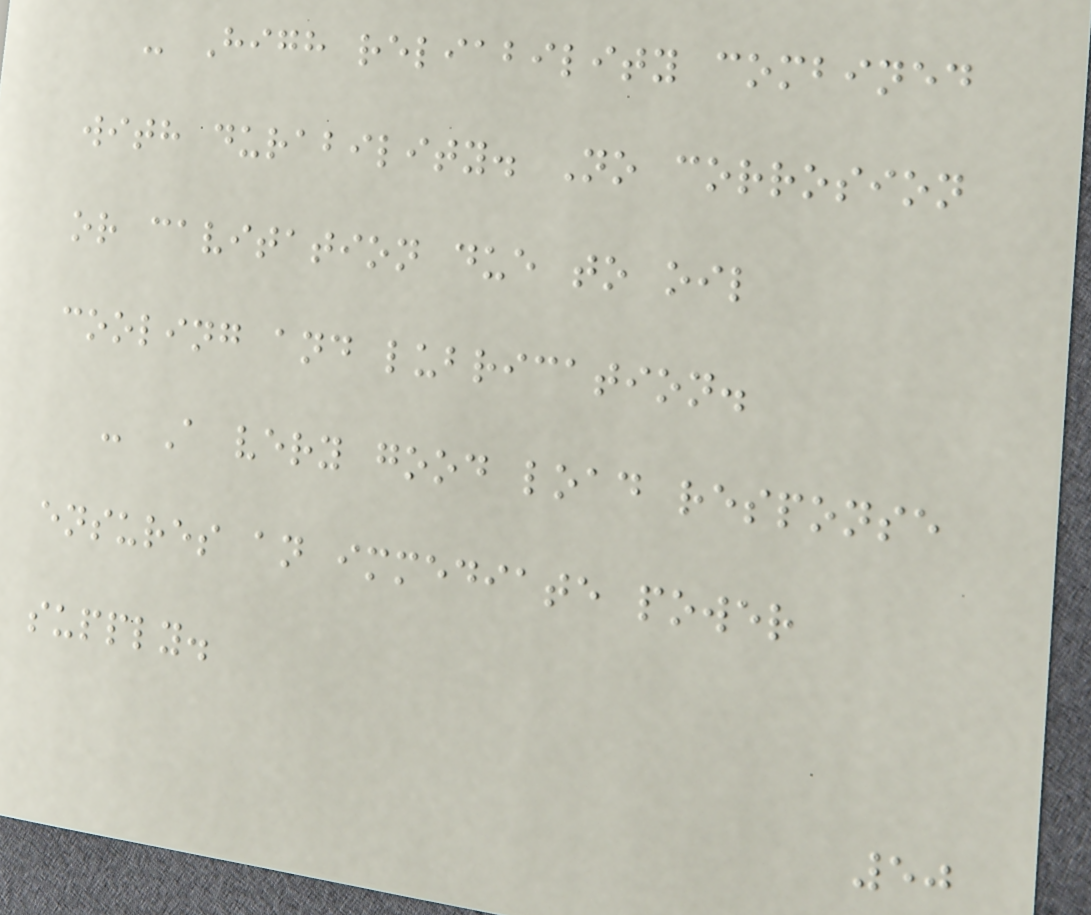- High reliability combined
with durability. No corrosion
or cavitation due to oil
cooling and lubrication.
- A very good load response
ensures an immediate power
supply.
50
